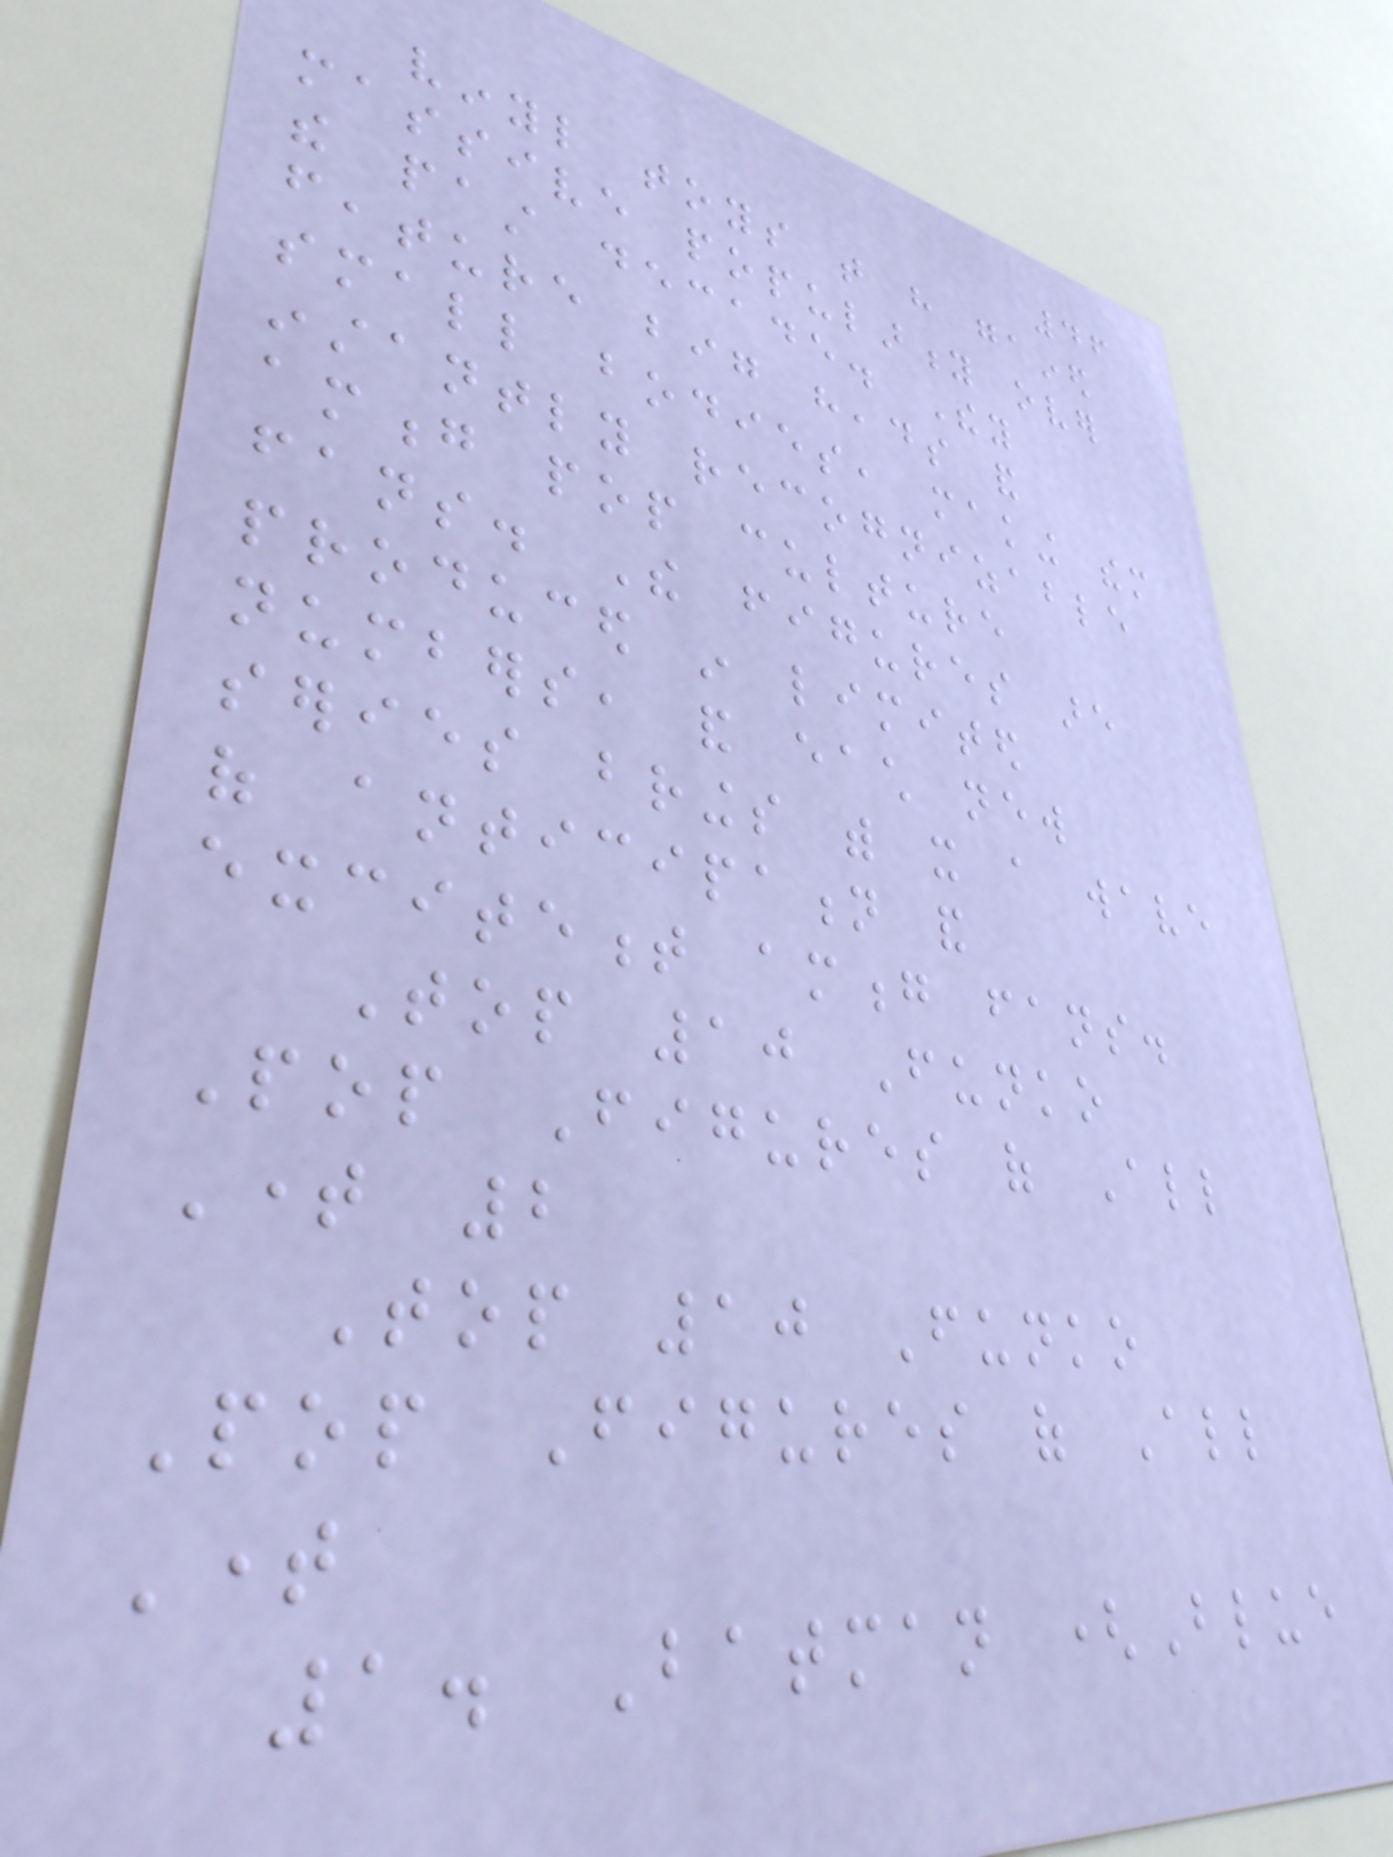46
vinyl toys that have gained
massive popularity over
the past decade. They
feature big heads and
small bodies, making them
instantly recognizable
among pop culture
fans. The figures are
produced in limited
numbers, and each new
series brings with it a wave
of anticipation and
excitement among fans.
Top 10 Funko
Pop Figures of All
Time 2
Top 10 Funko
Pop Figures of All
Time
1. Batman (Blue
